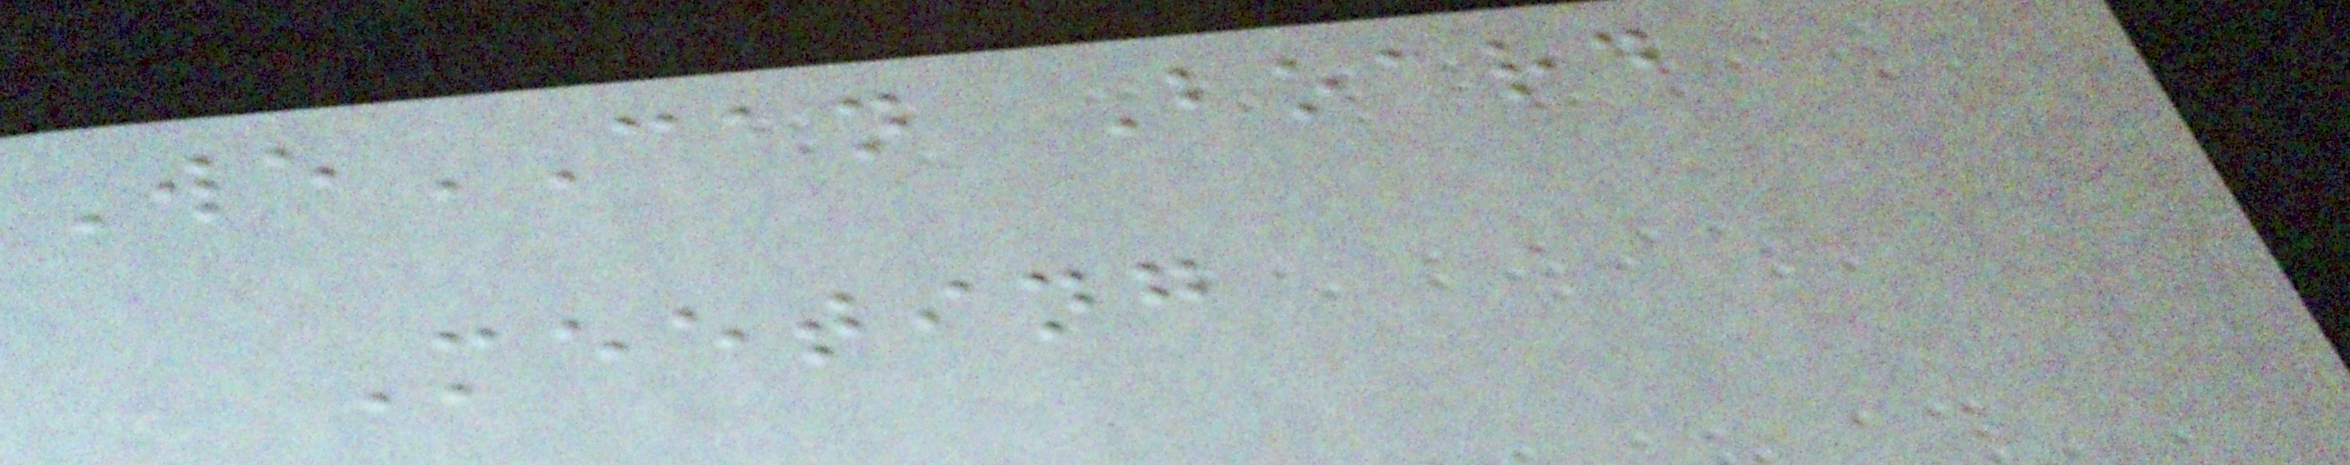WeCAN Board
Meeting
